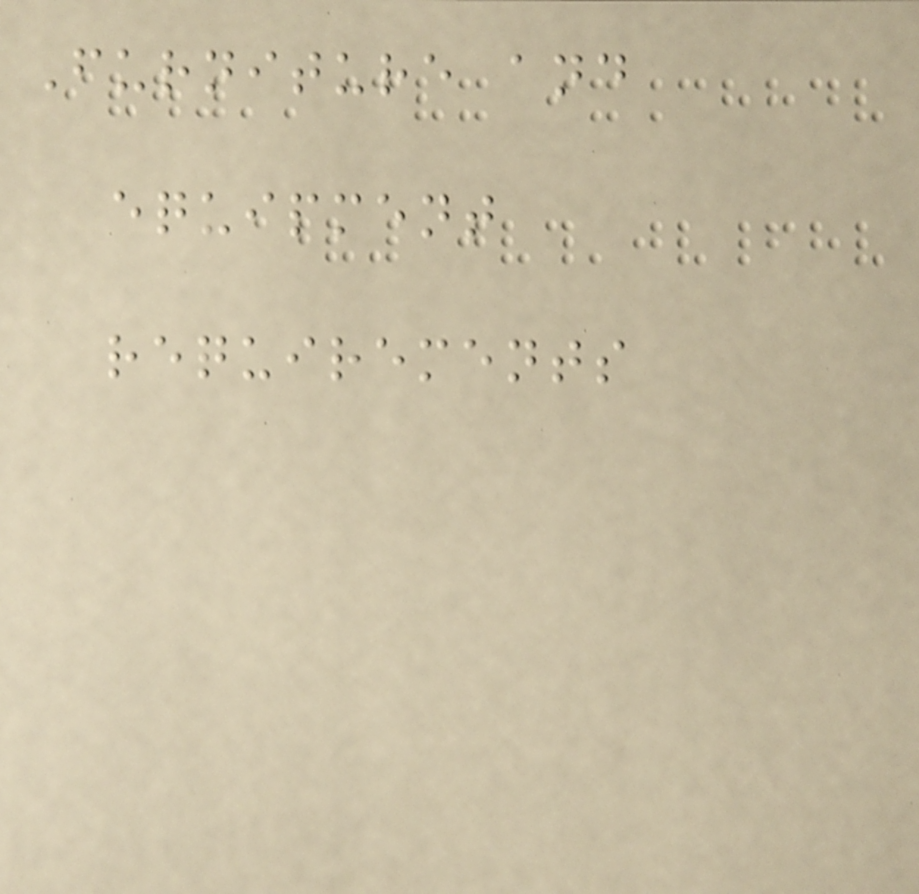Furniture and
equipment
requirements
